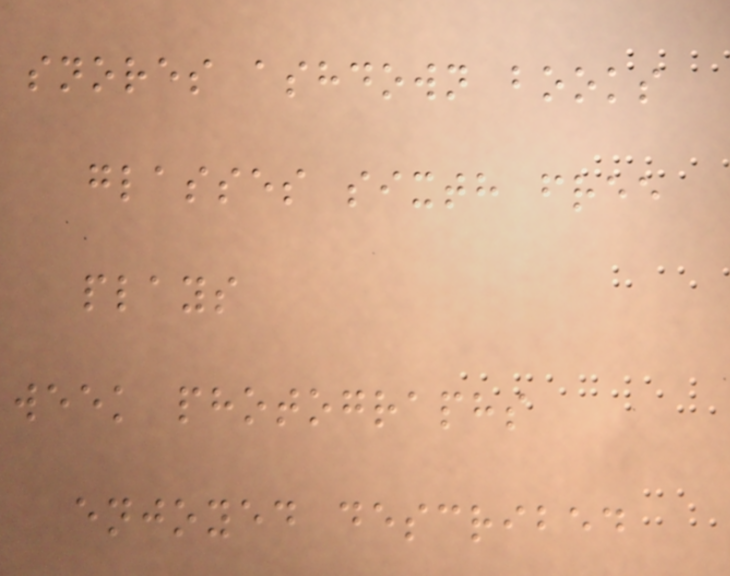snores ashdown books
glasses sixth free
plays
week photographs
enjoyed described
